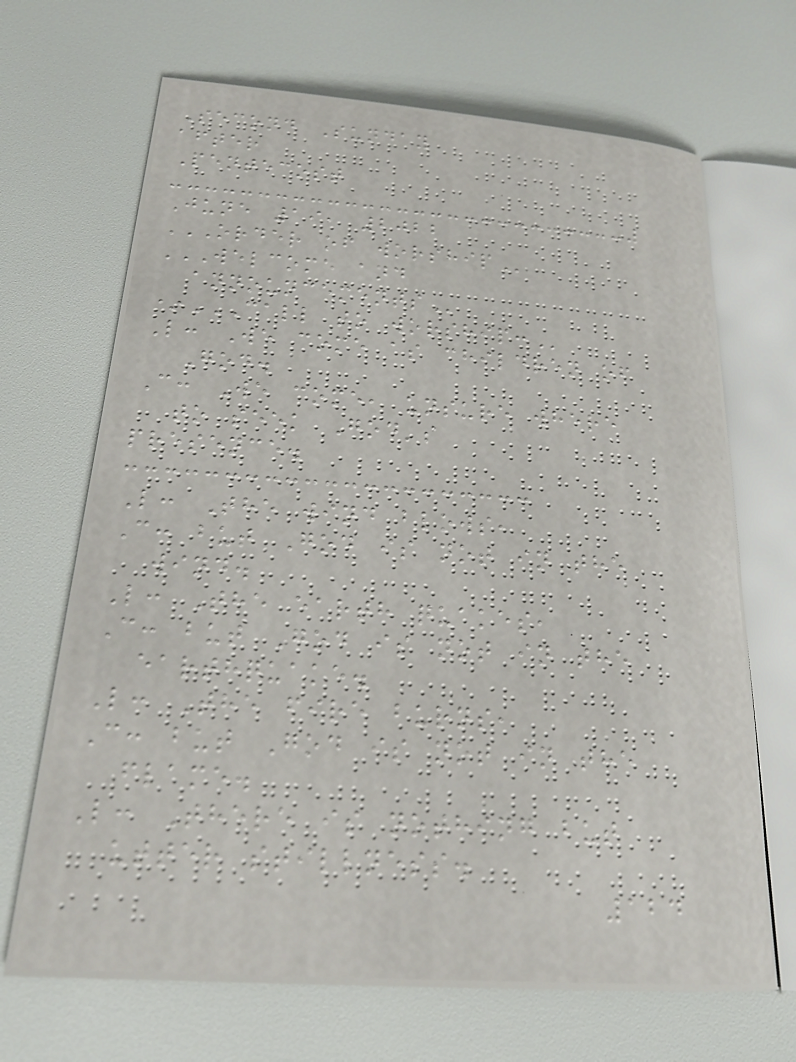Second Sunday
after
Pentecost
June 19, 2022
ORDER OF WORSHIP
WELCOME AND
ANNOUNCEMENTS
*CALL TO WORSHIP:
L: We come as children of
God.
C: We come, unsure where
to seek God's
presence.
L: The wind blows,
C: but God is not in the
wind.
L: The earth quakes,
C: but God is not in the
earthquake.
L: The fire burns,
C: but God is not in the
flame.
L: There is nothing but
utter stillness.
124
